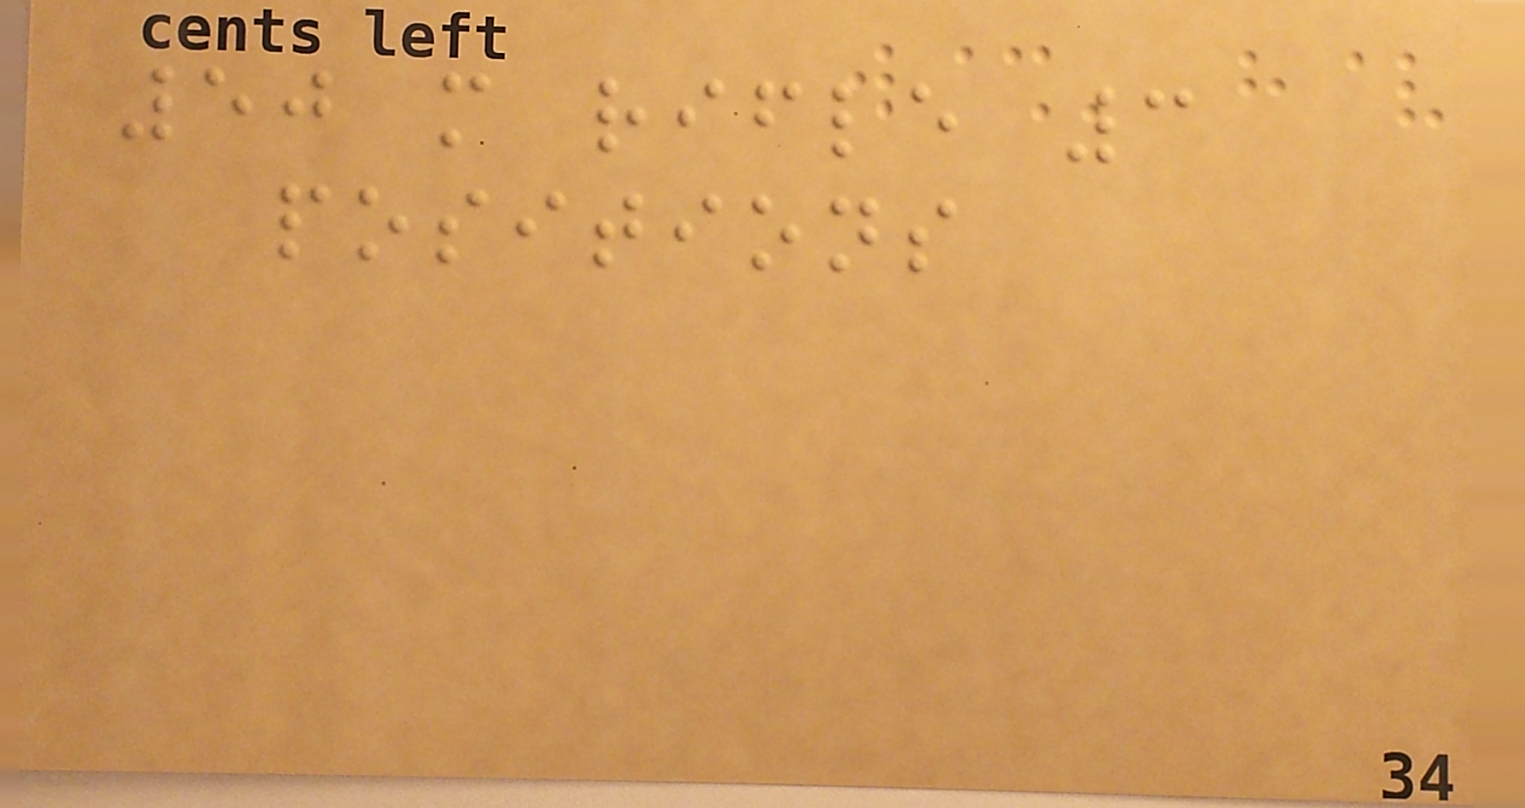50 m rifle 3
positions
